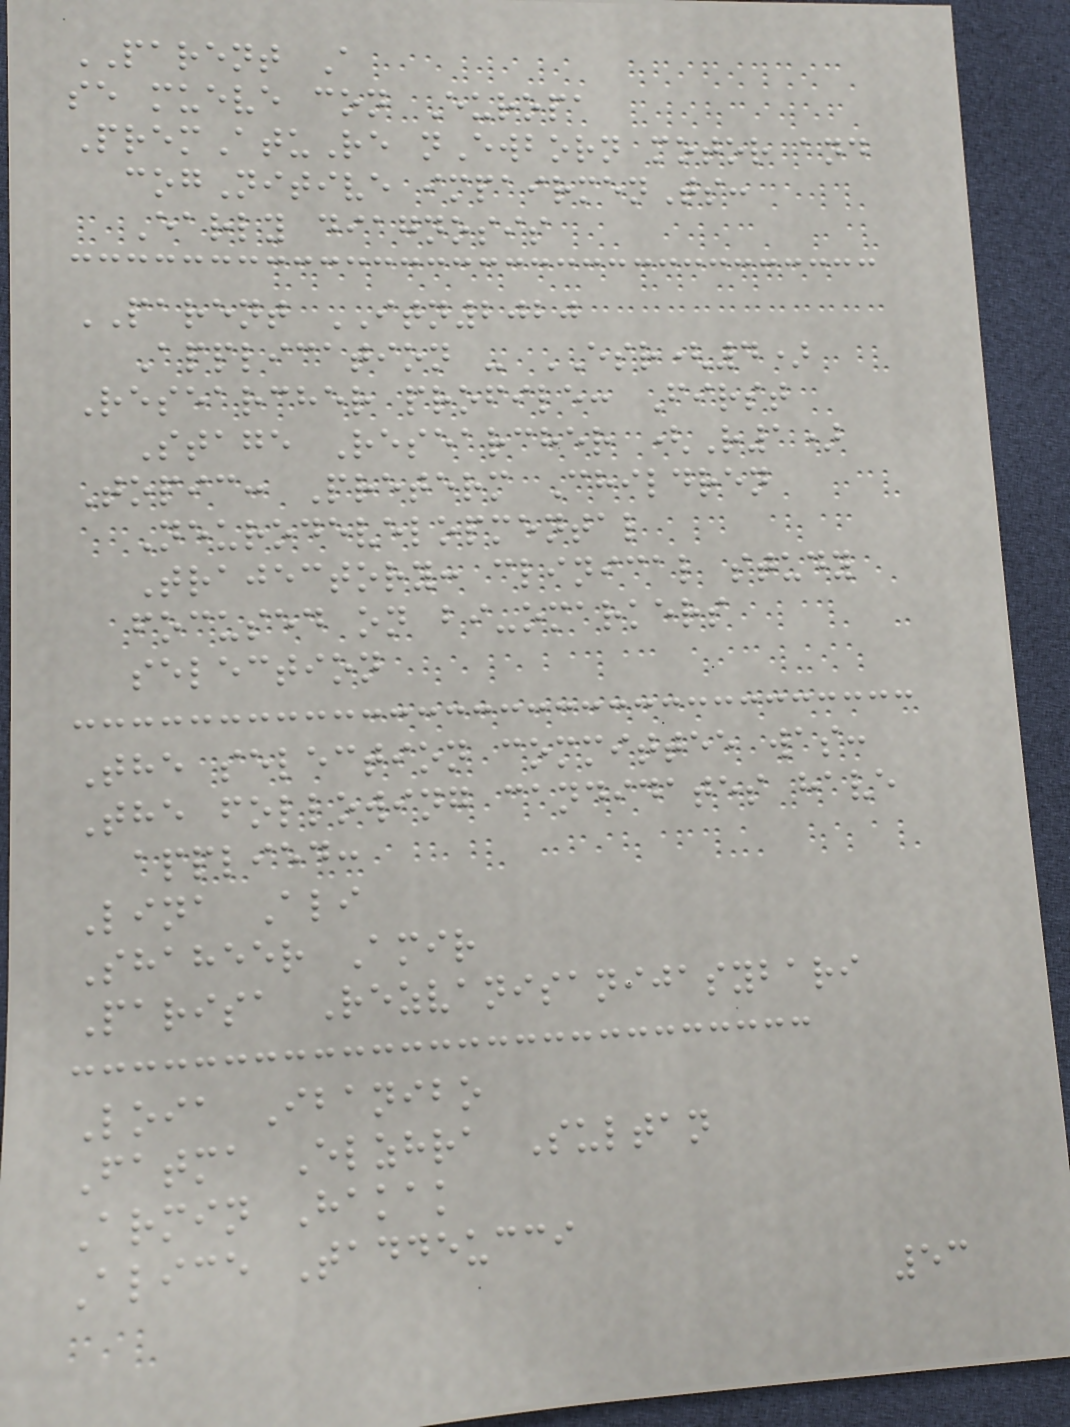PARENT A
se mueve con Europa
PremAtuRe nEwborn motor and
cogNitive impairmenTs:
Early diagnosis
PARENT ITN2020
Application - ESR(4)
Researcher profile: First
Stage Researcher (R1)
Topic: Preterm Children
Neurodevelopmental
Trajectory: clinical study
focused on bi-omarkers
selection
The selection committee was:
The following candidates have
applied:
Lina Ali
Shaheer Amir
Parisa Rezvanisanijasybari
Loia Ibanibo
Fatma Elzhra Sultan
Armin Hakak
Alice Taddeucci
53
